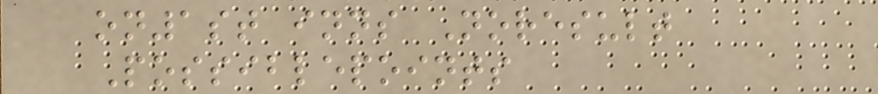on1st inns Noresult
Possiblepoints
